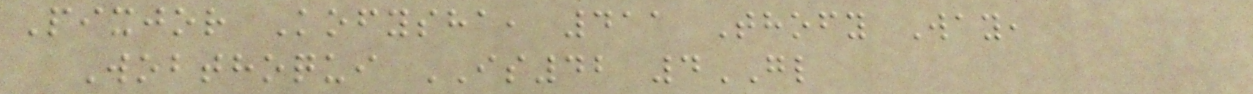Pixjor Kofysha, 411 Thofy Way,
Wobthoqui IS42 4GL
